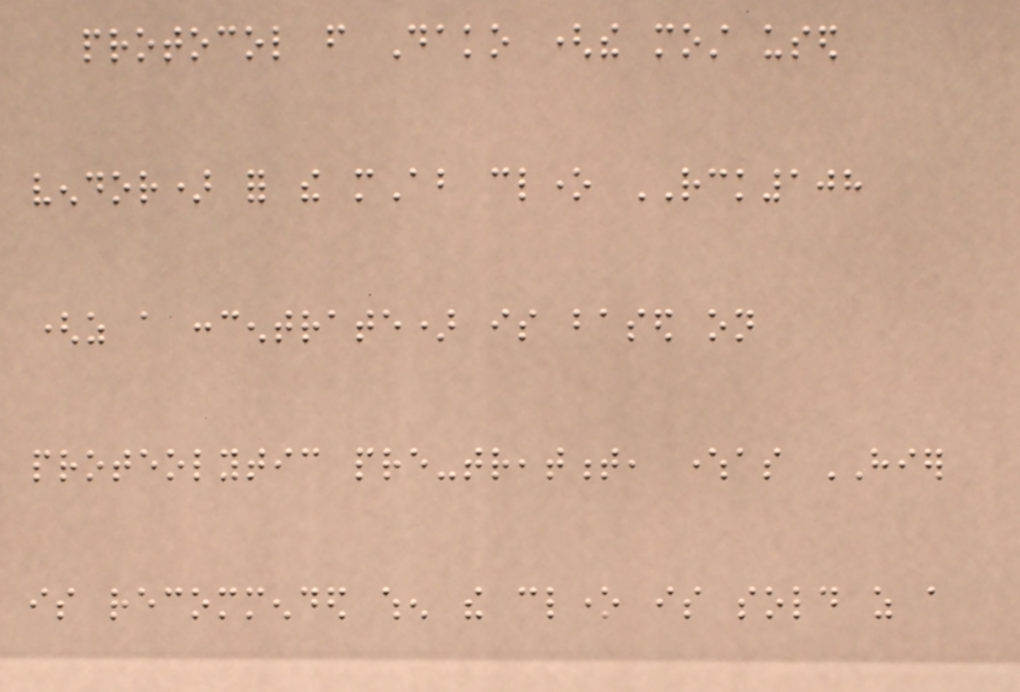protocol from Dako (the most used
vendor) for the mAb clone RCK108
(as a concentrate) is based on
proteolytic pre-treatment, whereas HIER
is recommended when the clone is sold as a
